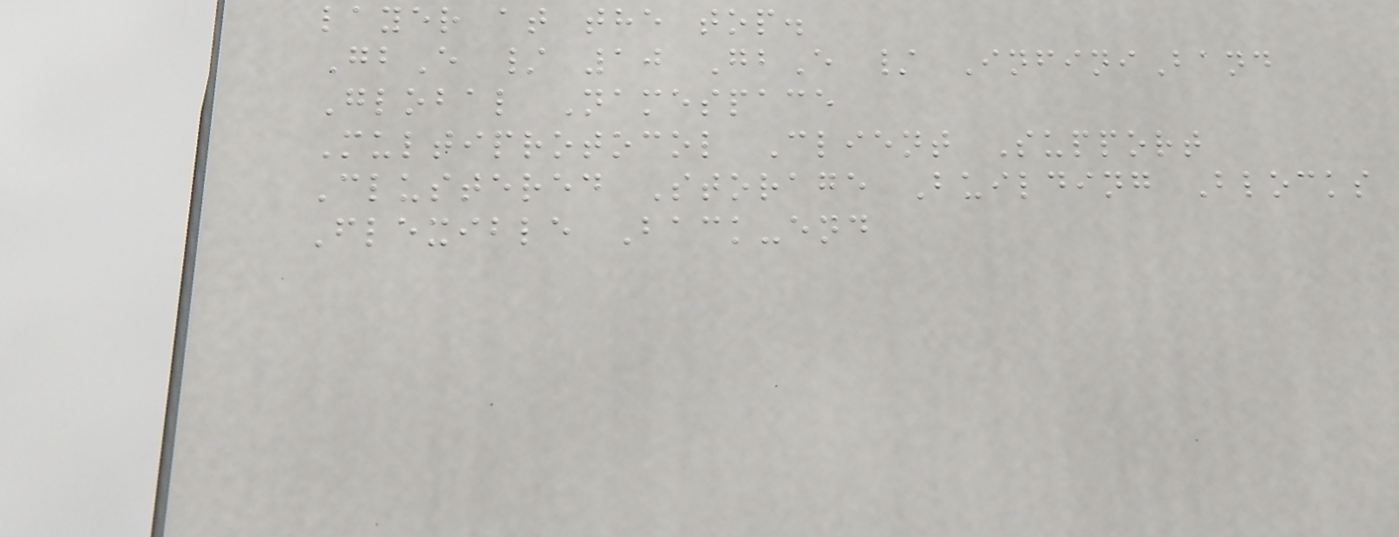layer at the top.
GbE / 10 GbE / InfiniBand
Global Namespace
Multiprotocol Client Support
Clustered Storage Building Blocks
Flexible Back-end
